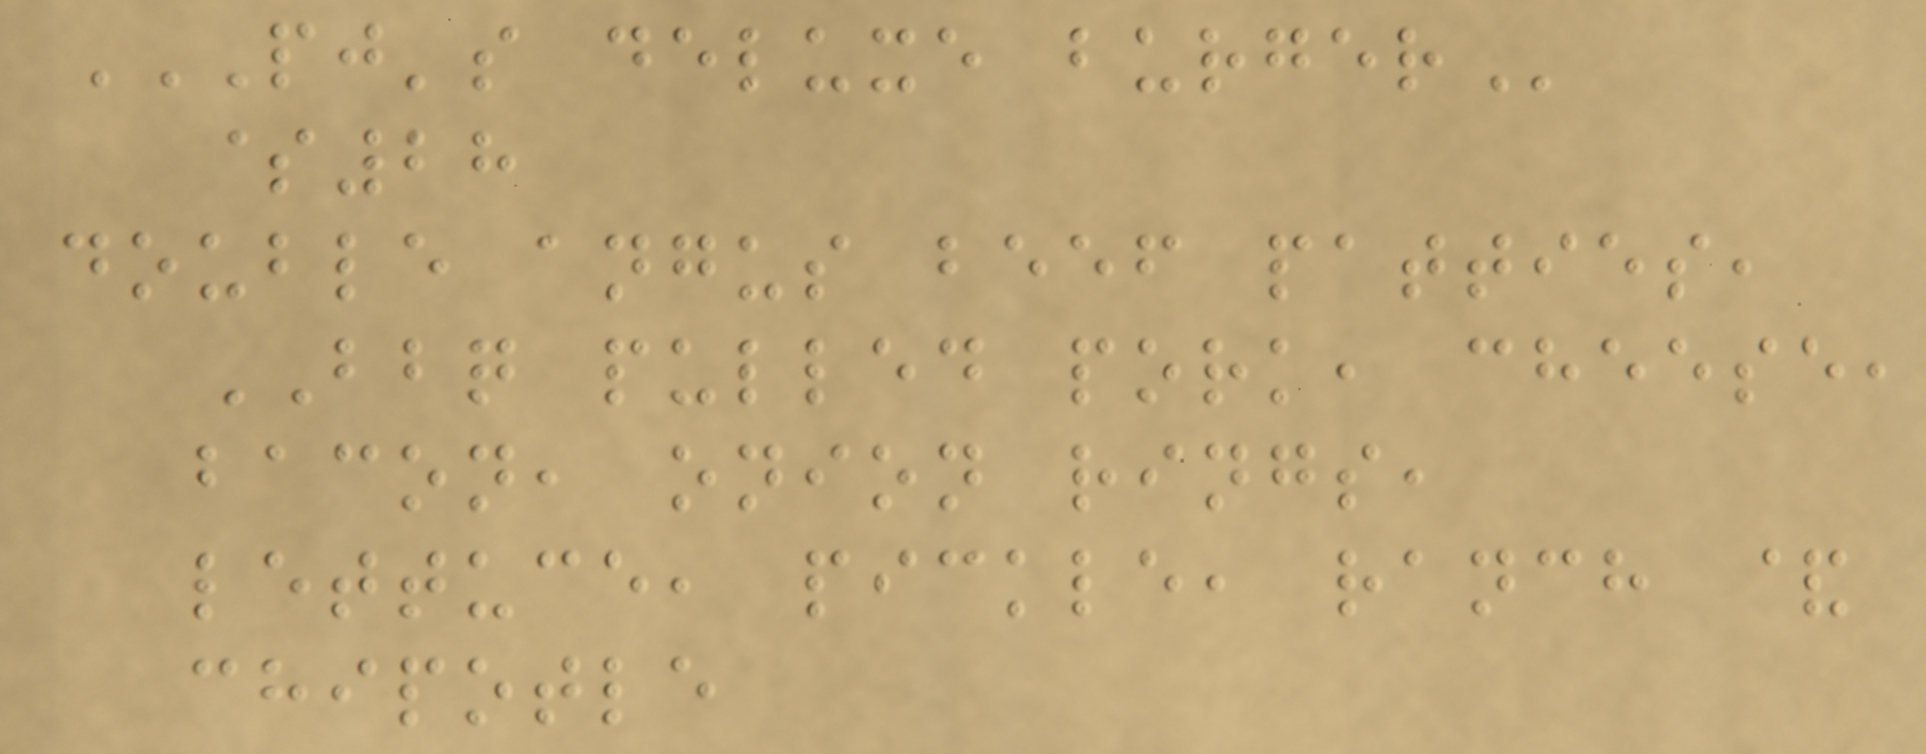PJ'S DELUXE BURGER
$28
double angus beef patties,
BBQ pulled pork, cheese,
bacon, onion rings,
lettuce, pickle, ranch &
chipotle
